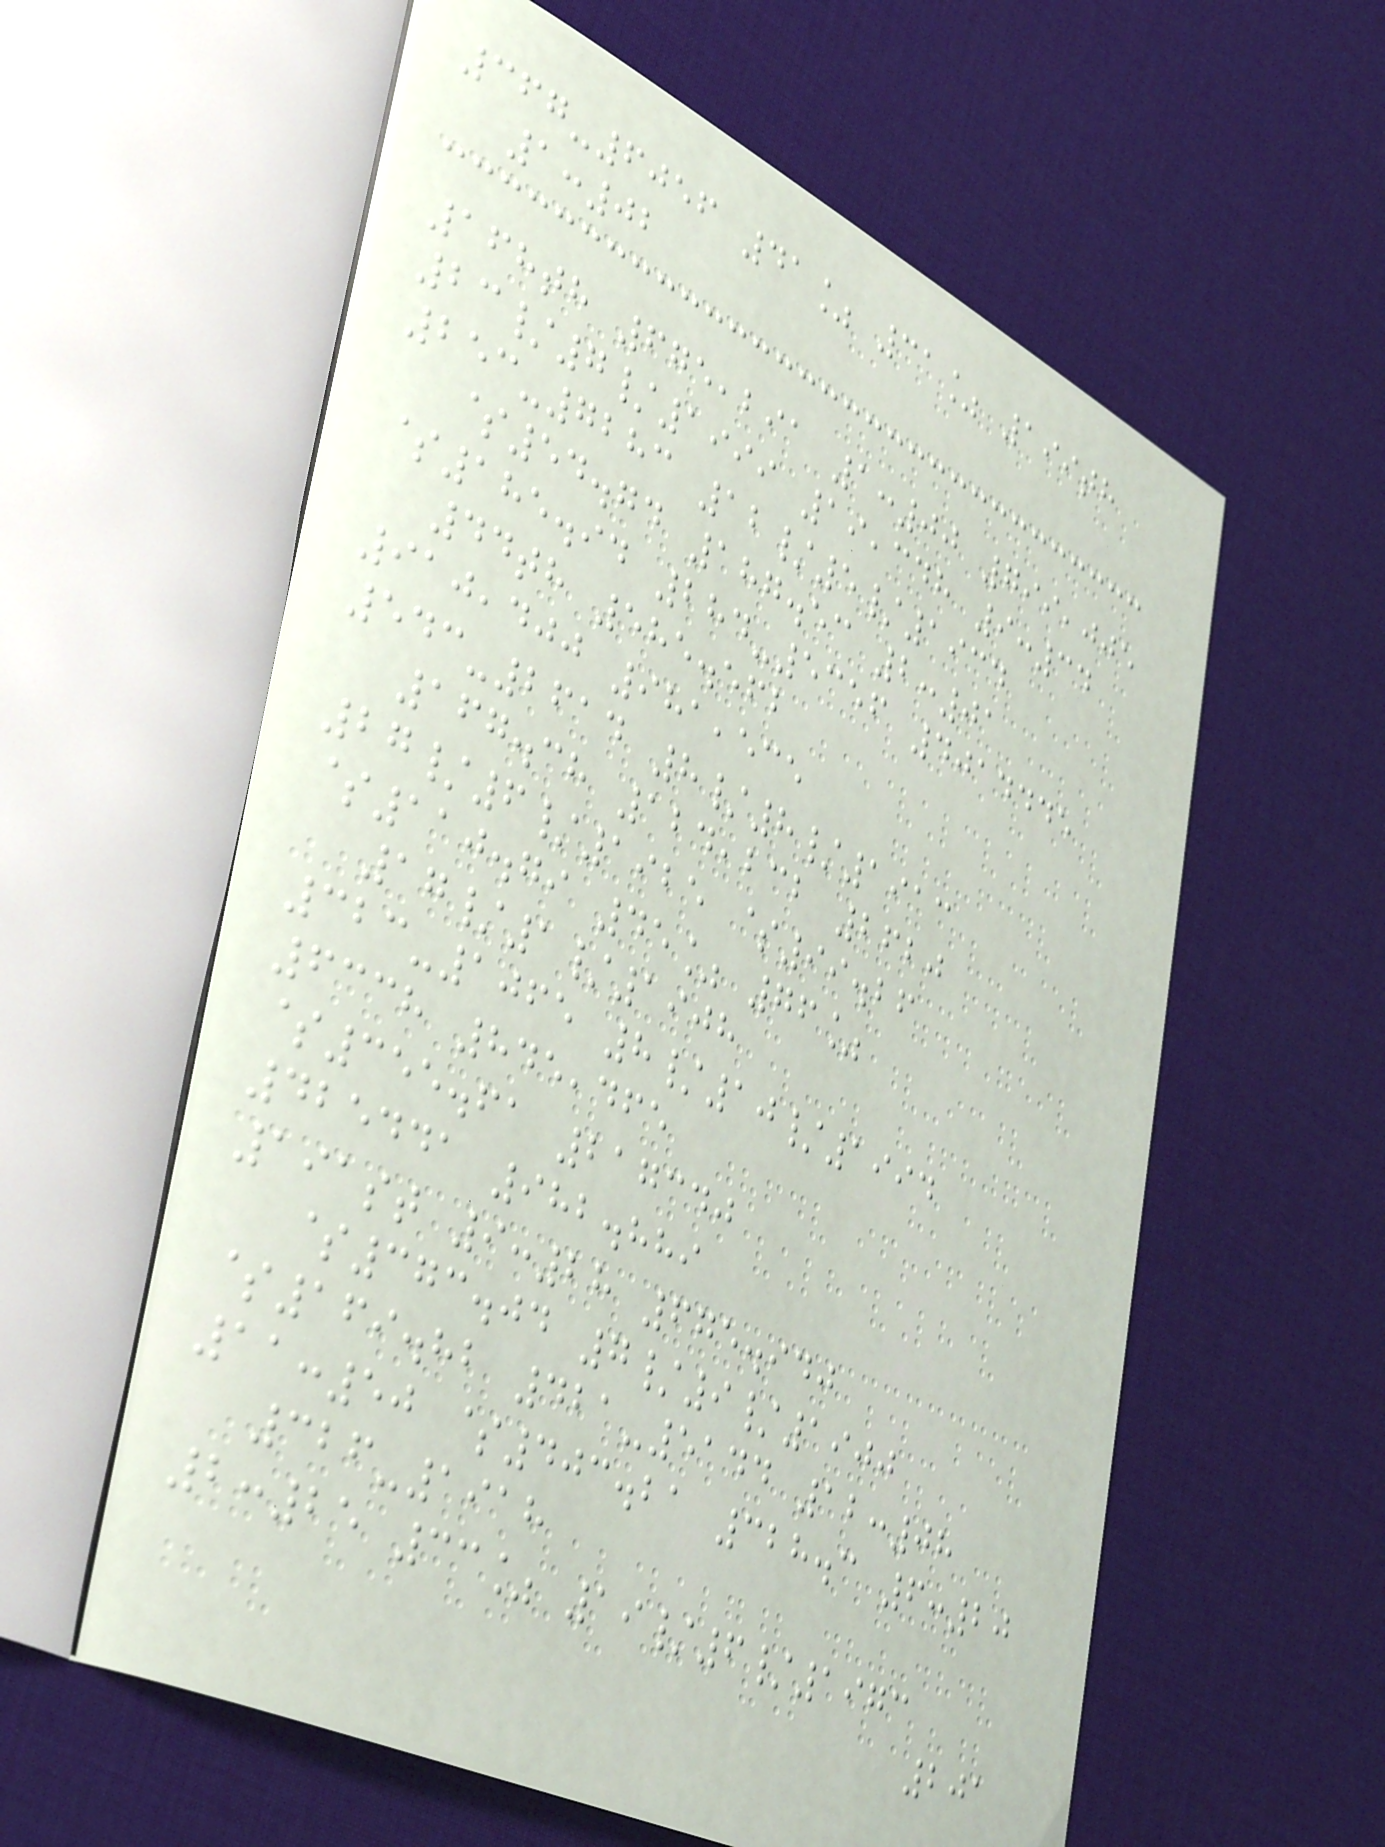367-6056 41% 31% 199th
1:02
168th 675,291 1:00 799,005
23/7/1999 19,348 9:34
253-7283 12/5/1934
$54.74 187.53 2:01
$185.94 284-5356 4014445
44th 585.562
910,400 981,535
543-2614 8/8/1913
167.38 124,232 2620
27/6/1925 $99.26
$110.79 45% 76%
17/1/1908
323-1065 8/10/1994
6338 845,465
$355.61 217340
425441 982.889
191st 9:28 675.940
$373.04 7/9/1900
$169.82 421-5144 12:08
11:50 $403.21 328.3 6:20
326-1918
2:25 33% 19/6/1973
201
